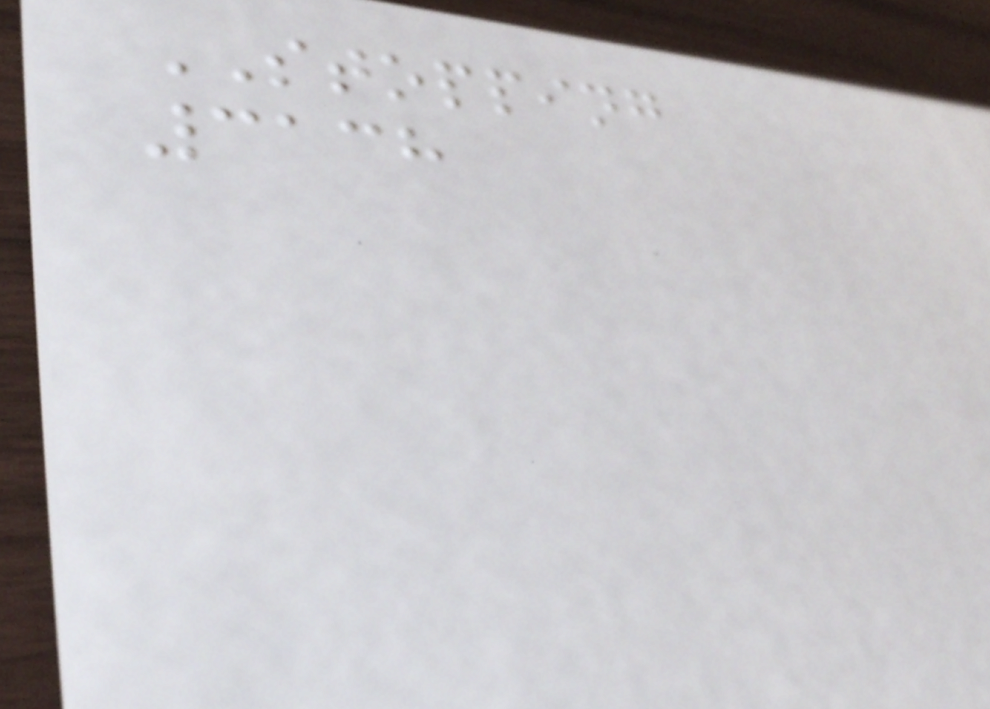STOPPING
3138
